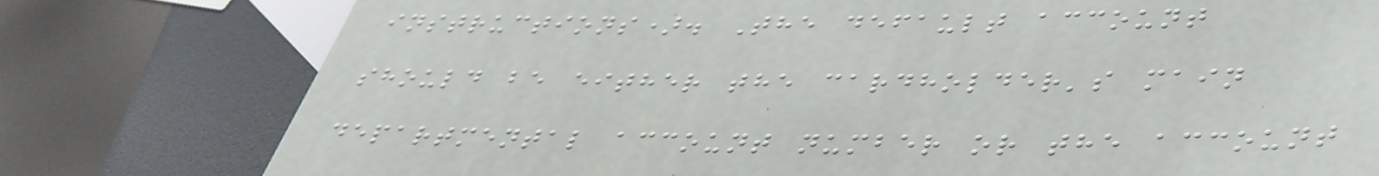instructions). The default account
should be either the cardholder's main
departmental account number or the account
